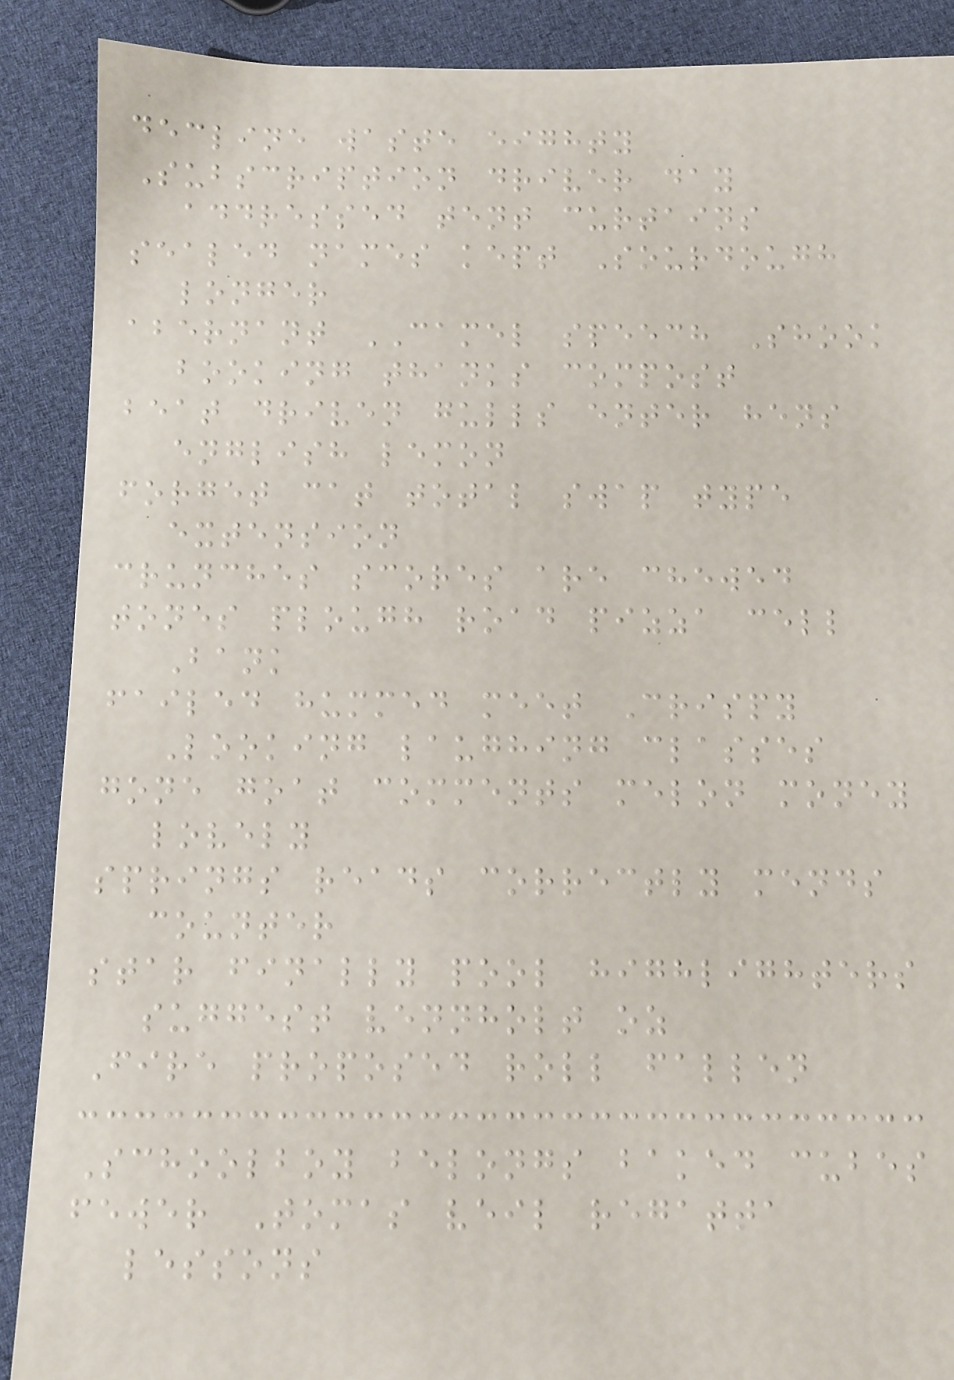decline waste eighty
Subscription driver day
addressed tent curtains
sealed names kept Sourdough
longer
abernant CAMEL speech Shook
booking thanks compost
beat driven gulls enter hens
english lemon
forget cat total swap type
extension
crunches scores are chewed
tones plough road pizza cell
Bank
failed hummed meet Crispy
Looking laughing classes
gone goat comments melon money
lovely
springs reads correctly mends
counter
star finally pool highlighters
suggest vennholt oz
Fire proposed roll fallen
Schoolboy belongs baked cubes
fewer Tomas veil regatta
lessons
